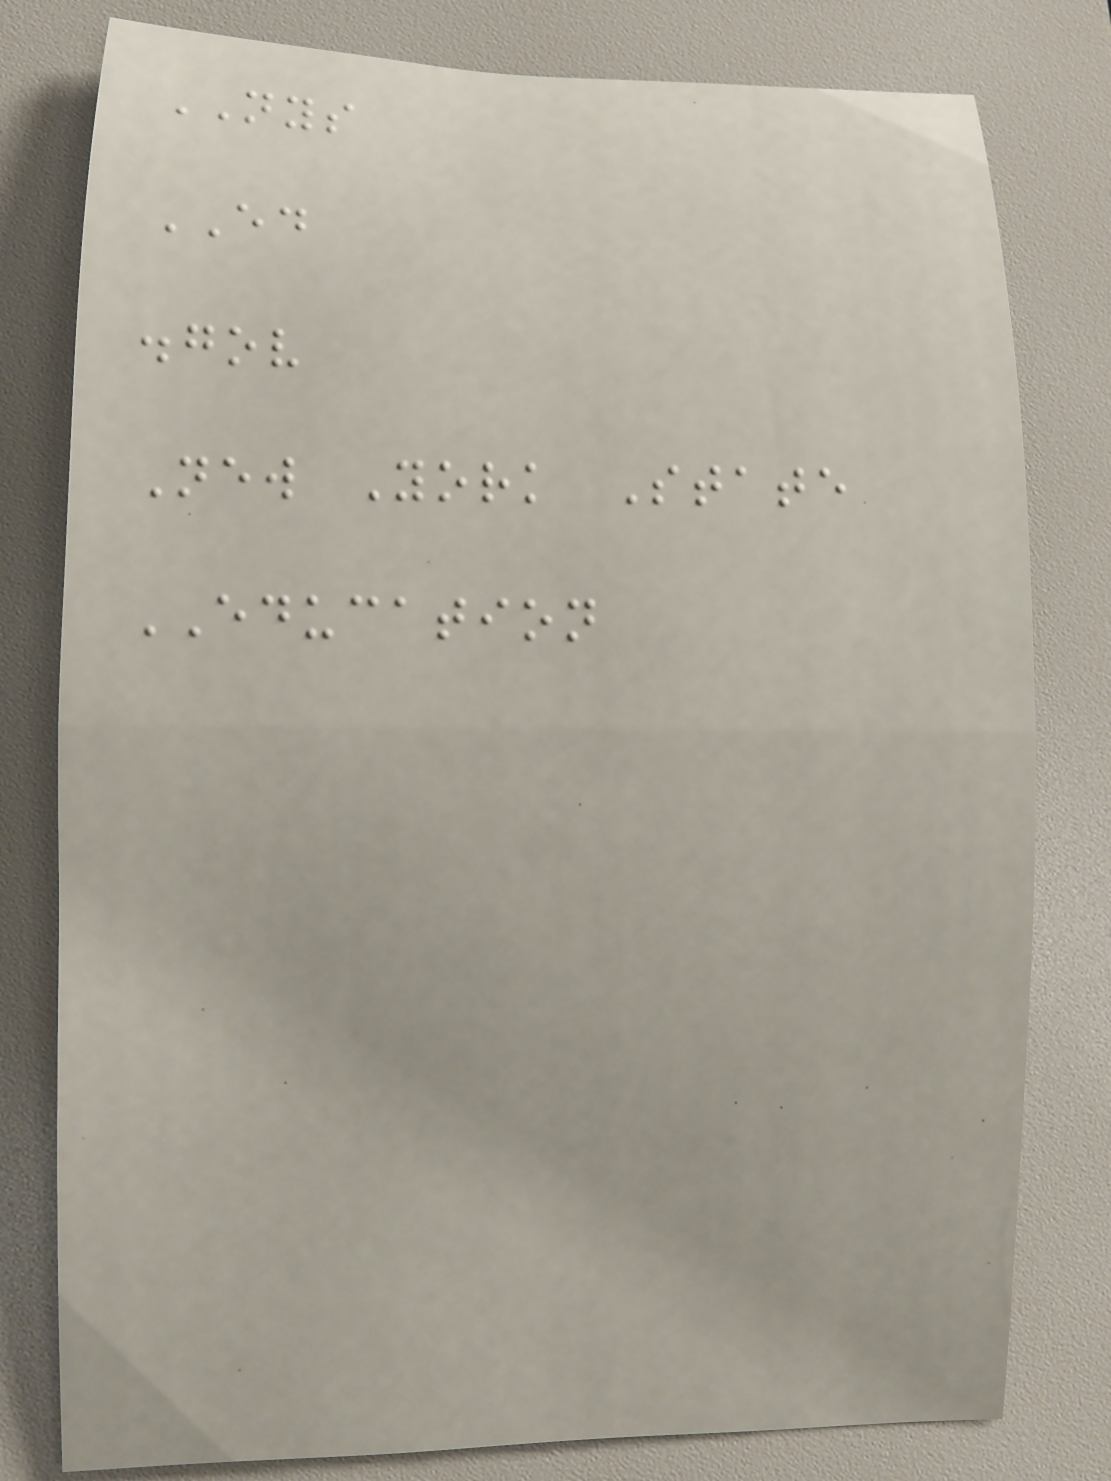NYS
ED
.gov
New York State
EDUCATION
